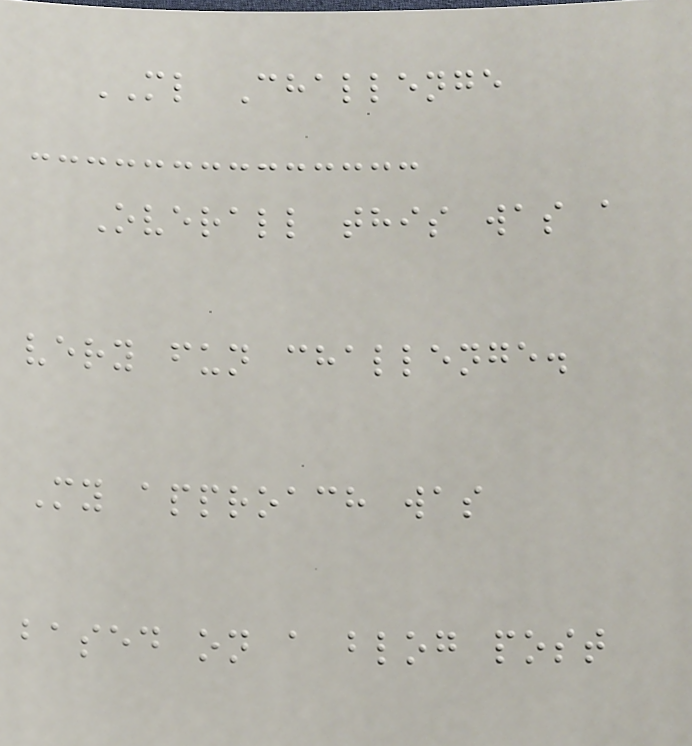ML Challenge
Overall this was a
very fun challenge.
My approach was
based on a blog post
